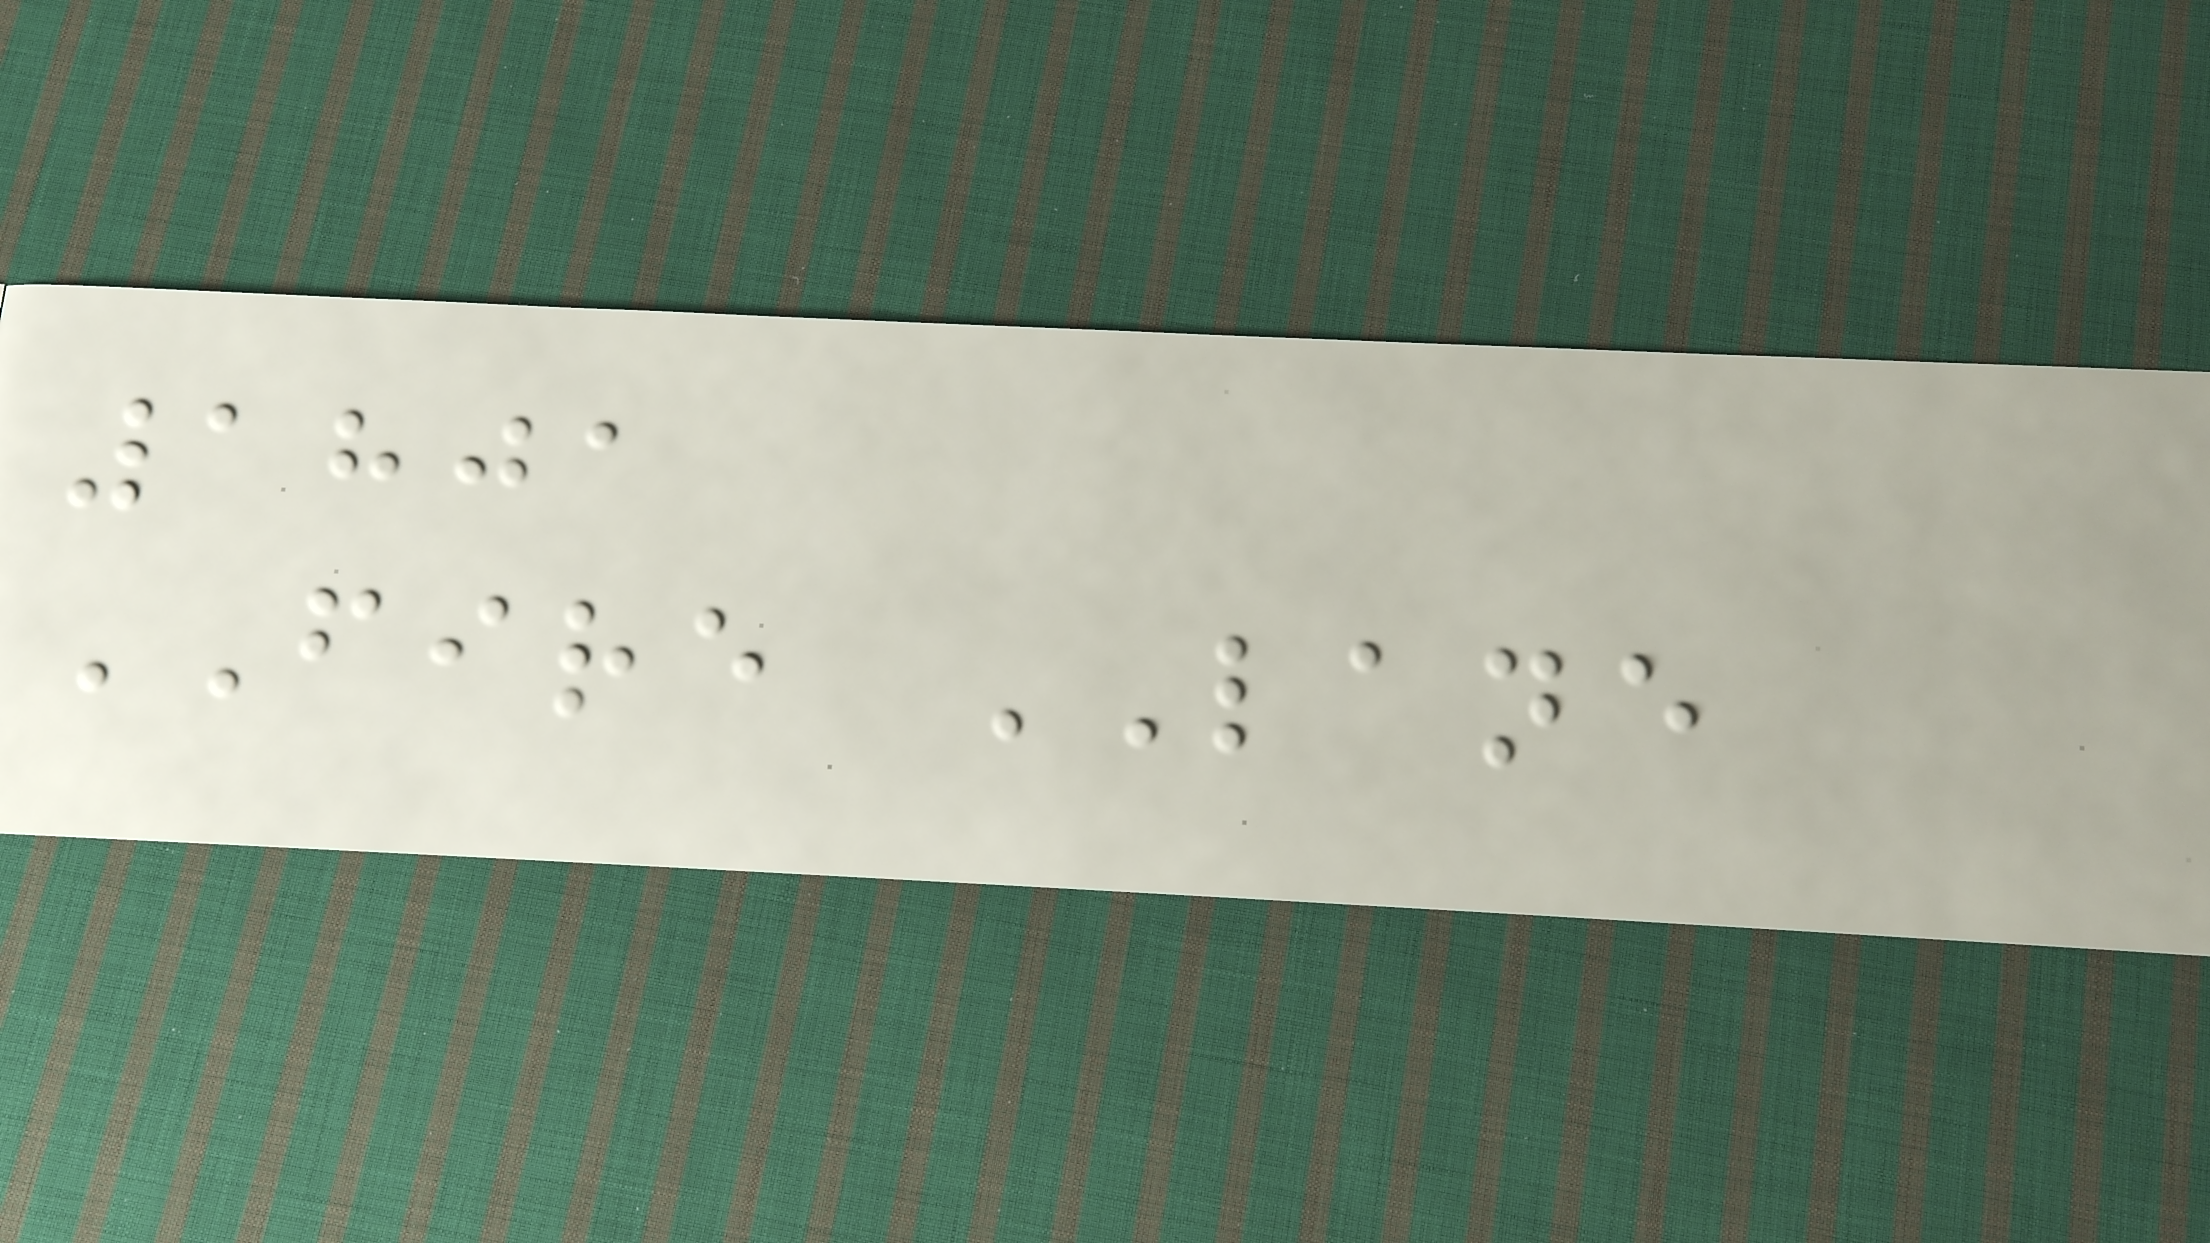1801
FIRE LANE
